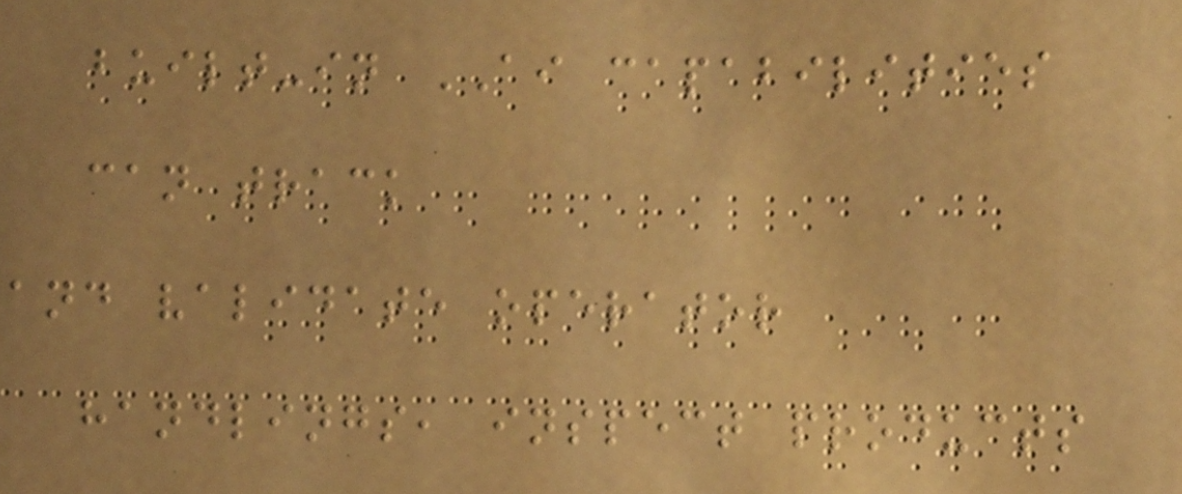built-in AI capabilities
can track
and validate operator
handlings, inspect products
